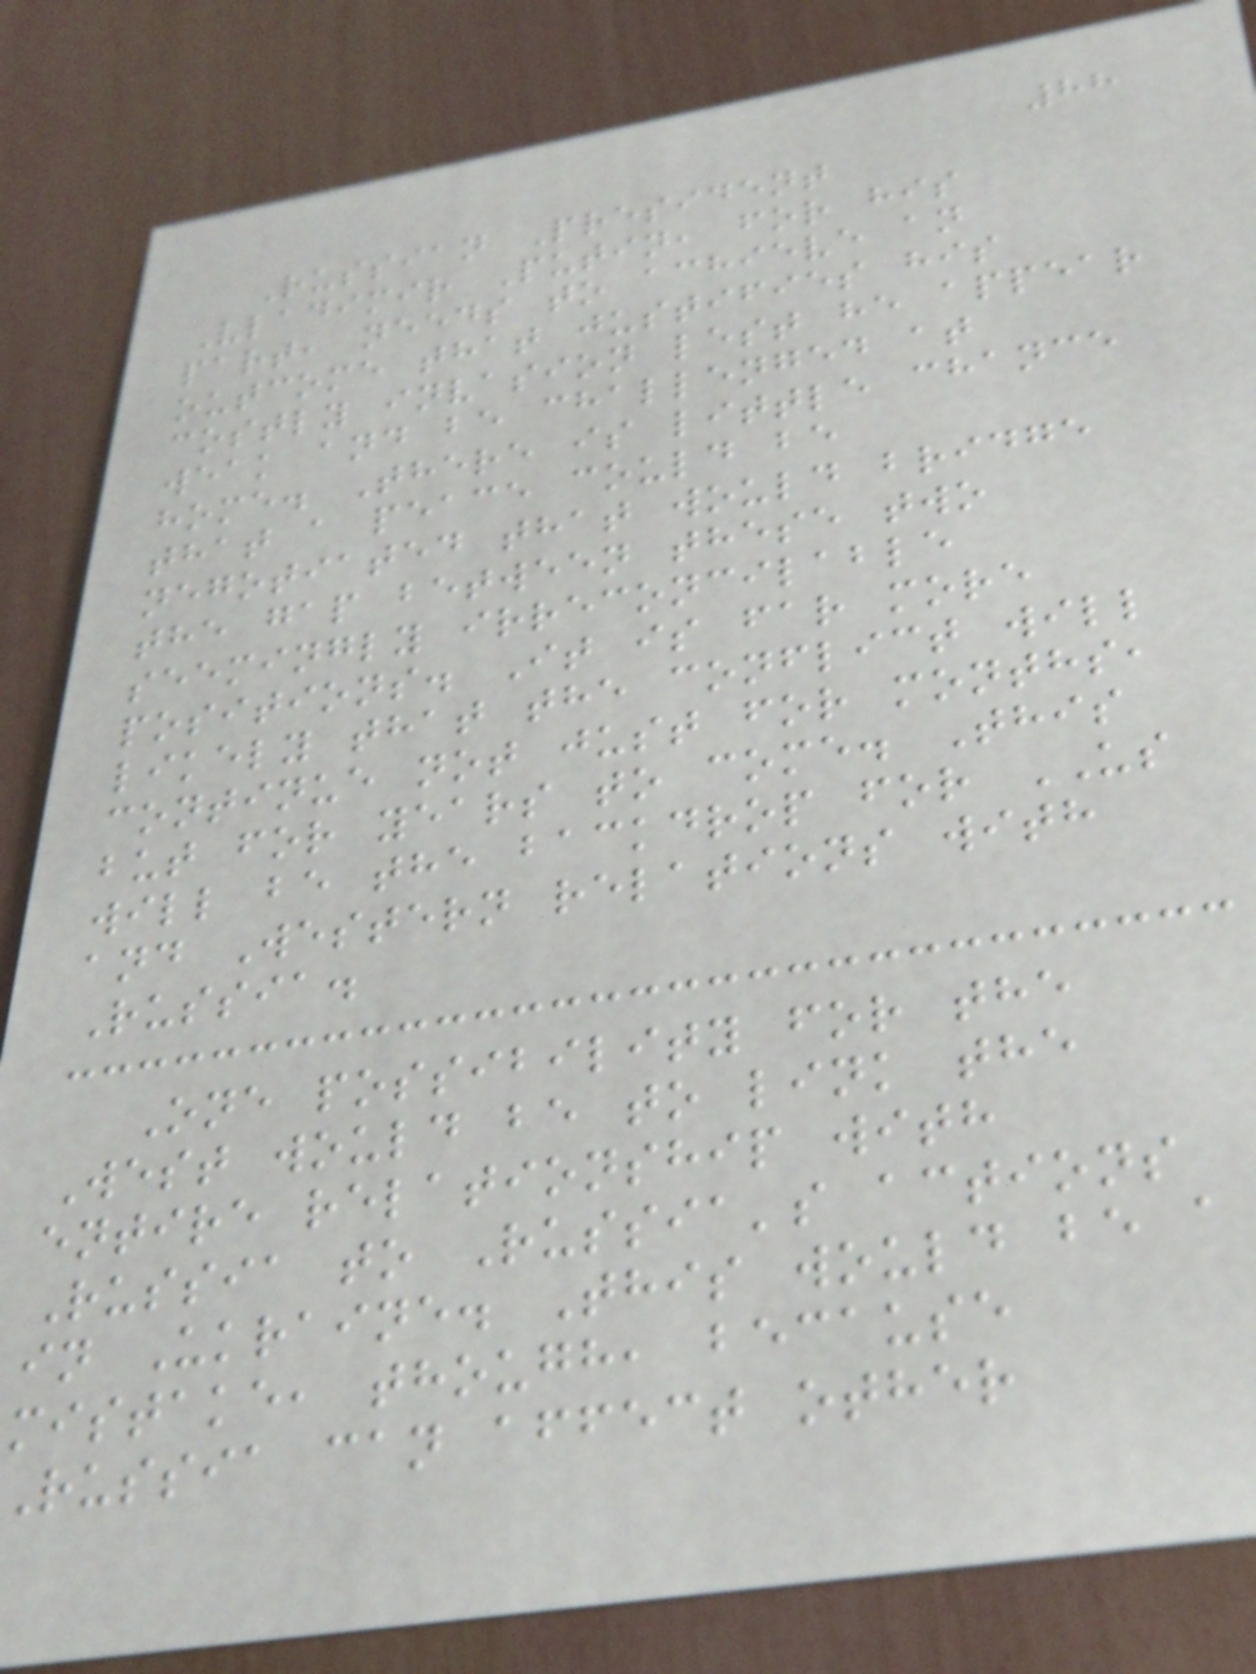88
Russian President
Vladimir Putin, for his
part, needs to achieve an
outcome that justifies his
costly invasion lest he appear
weak and be challenged at
home. There is little chance
that a peace could be
negotiated that would bridge
the gap between these two
seemingly irreconcilable
positions. It is far more
likely that the conflict will
continue not just for months,
but for years to come. This
will be the backdrop for US
and Western relations with
Russia.
One possibility for the
West would be to link the
entire relationship with
Russia to Russia's actions
in Ukraine. This would be a
mistake, though, because
russia can affect other
